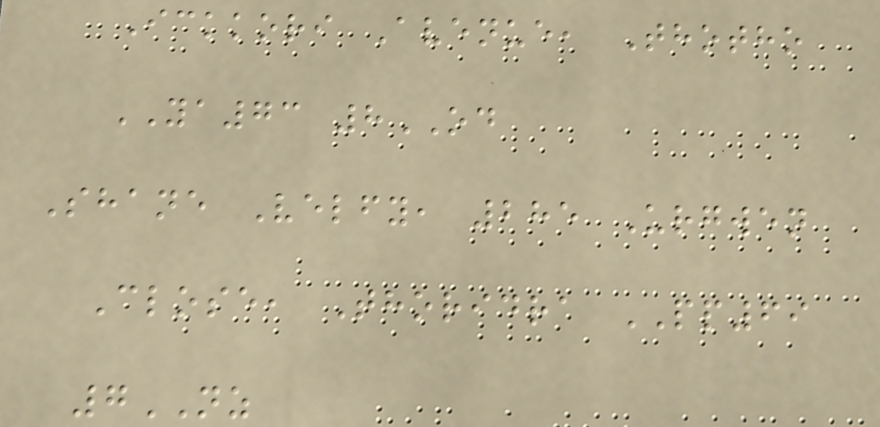Ickkori Avenue, Thotho
YA73 8OD
Shane Velfy, 285 Urgwen
Close, Thoridra PP69
7NZ
